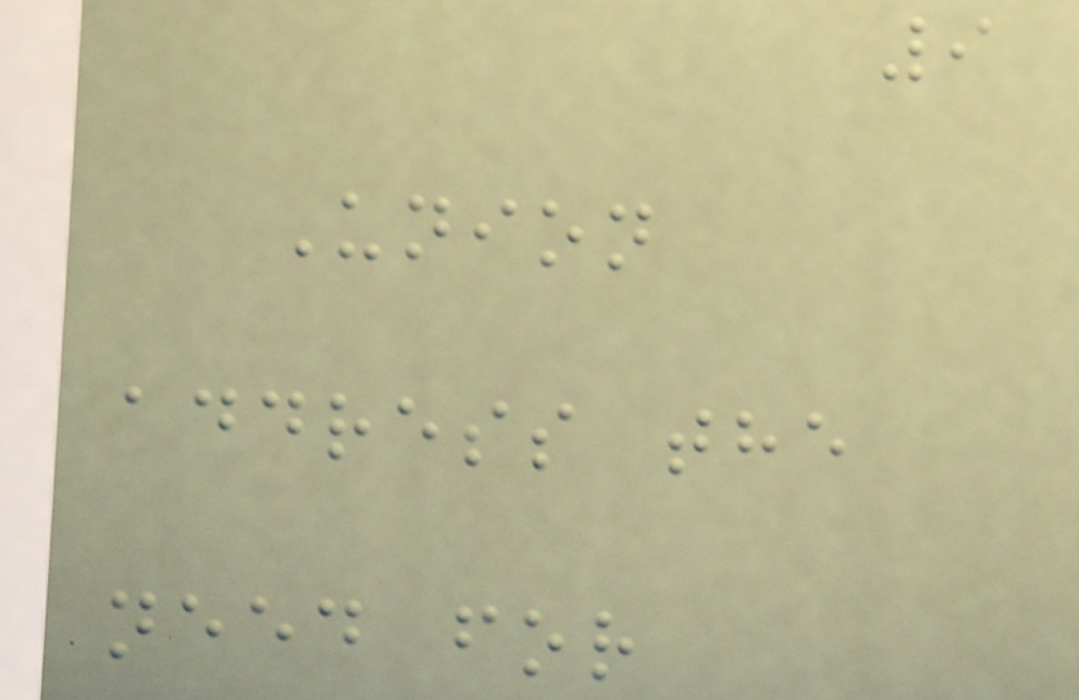9
Union
address the
need for
